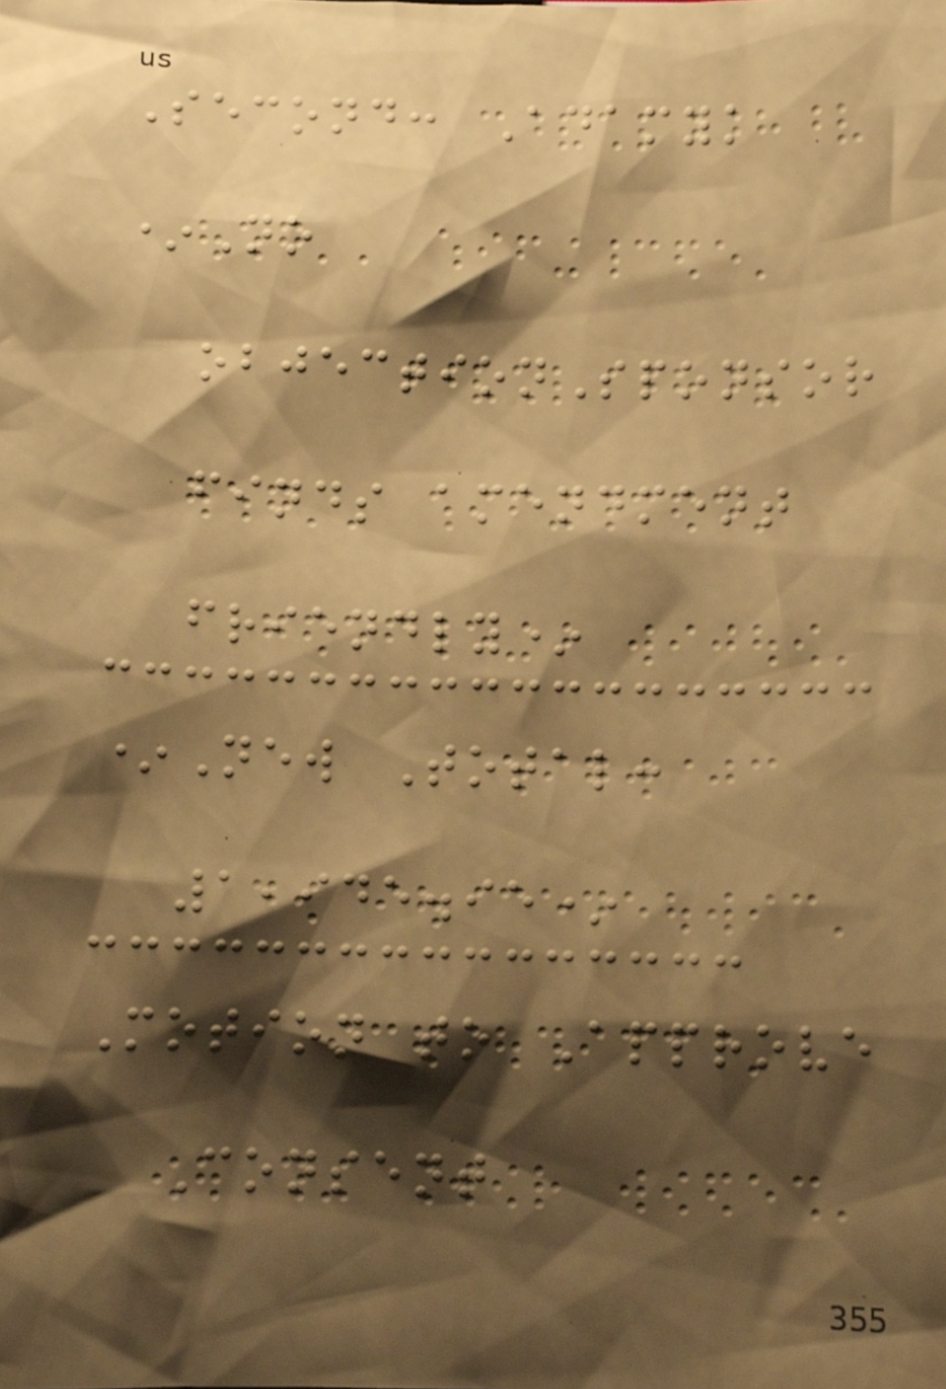Second: Adamyk
*No
objectionSponsor
finds amendment
friendly*
*New Total:
1,945.95*
Motion to Approve
Consent
